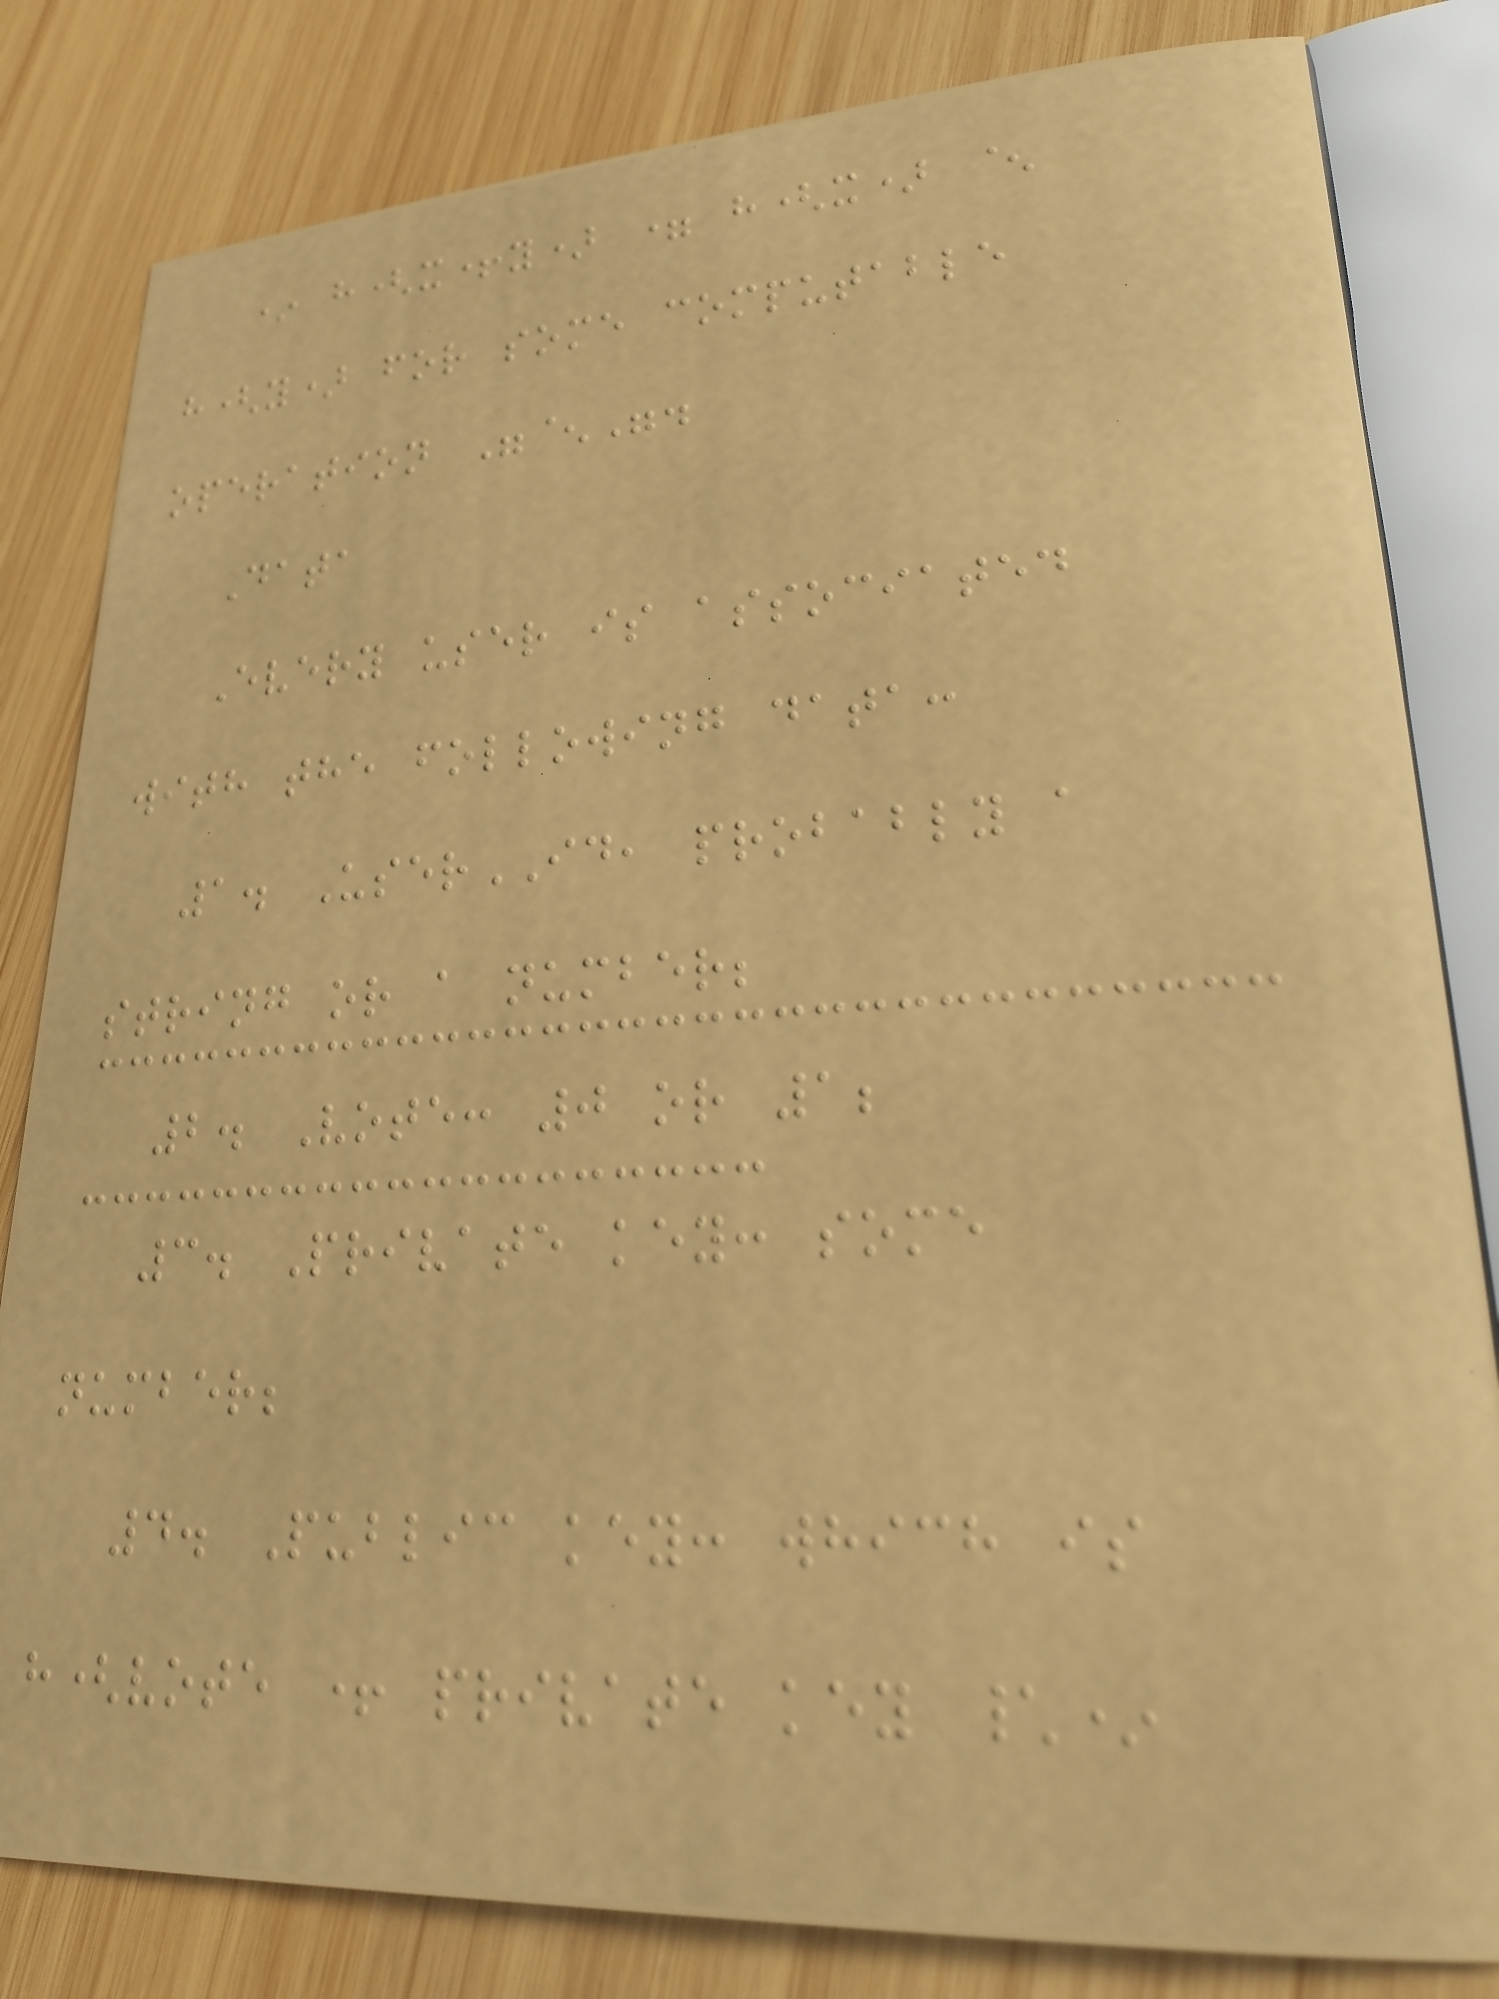* h(x+y) = h(x) ^
h(y) for some computable
operation "^".
Data
Every user is associated
with the following data:
1. UserID, probably a
string or a number;
2. Vote: 0 or 1;
3. Private key: some
number;
4. Public key: which is
h(vote + private key \*
